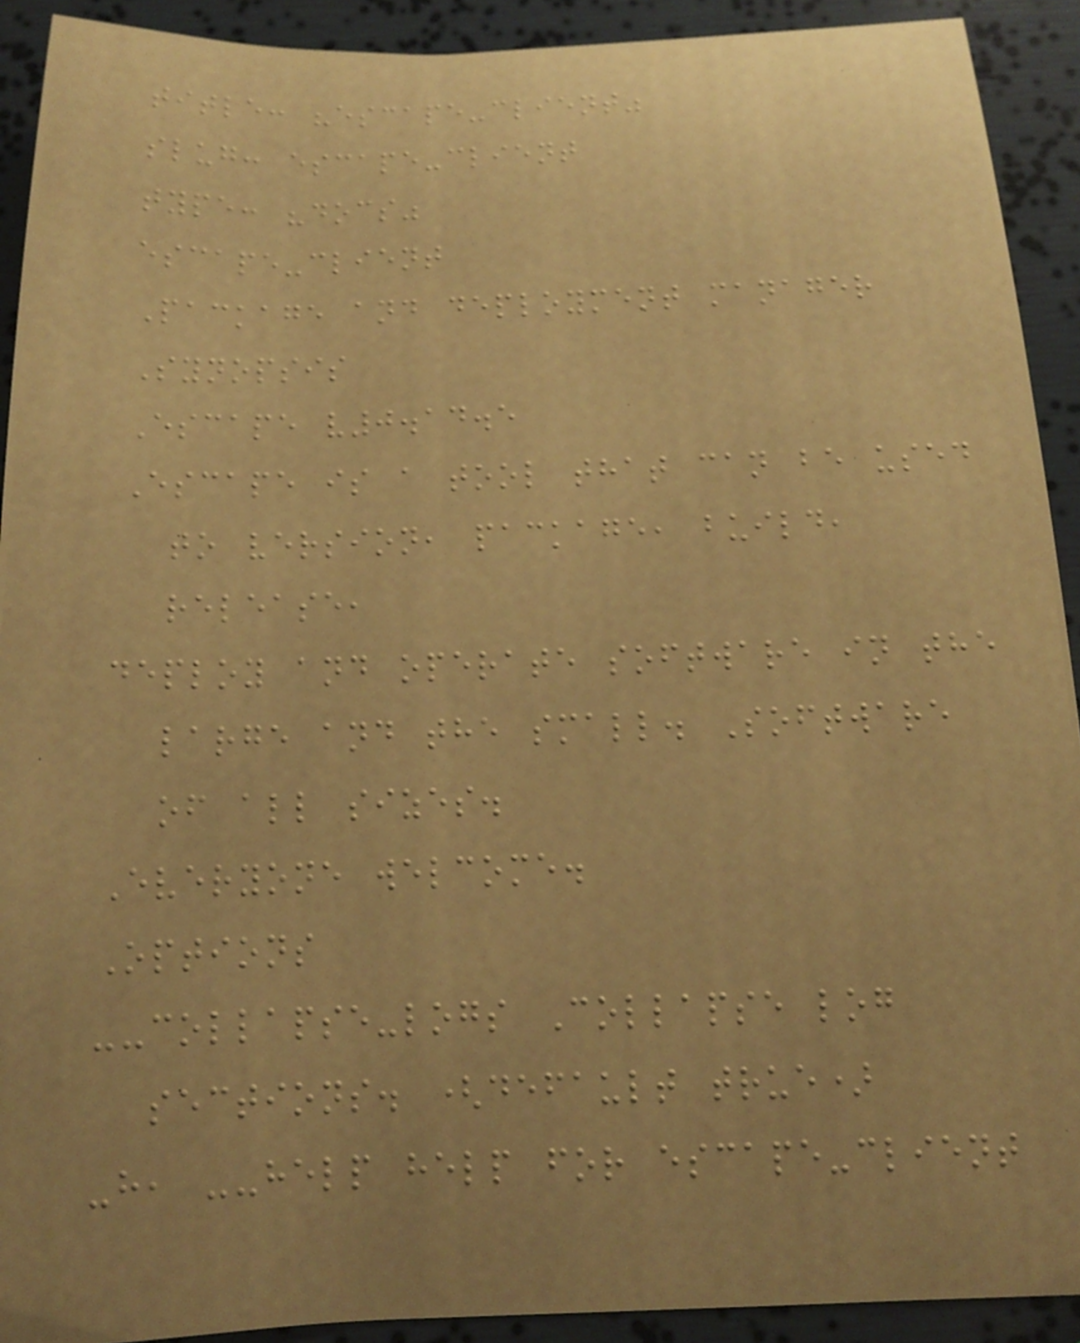title: "escape-client"
slug: escape-client
type: "docs"
escape-client
Package and deployment manager
Synopsis
Escape v0.14.5
Escape is a tool that can be used
to version, package, build,
release,
deploy and operate software in the
large and the small. Software
of all sizes.
Everyone welcome.
Options
--collapse-logs Collapse log
sections. (default true)
-h, --help help for escape-client
